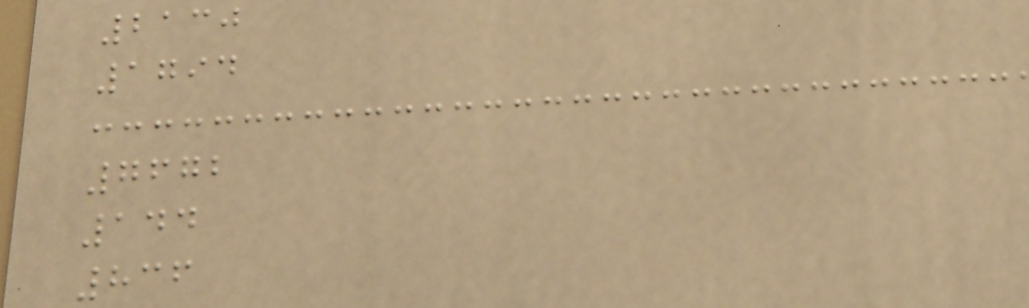2130
1794
7672
144
836
